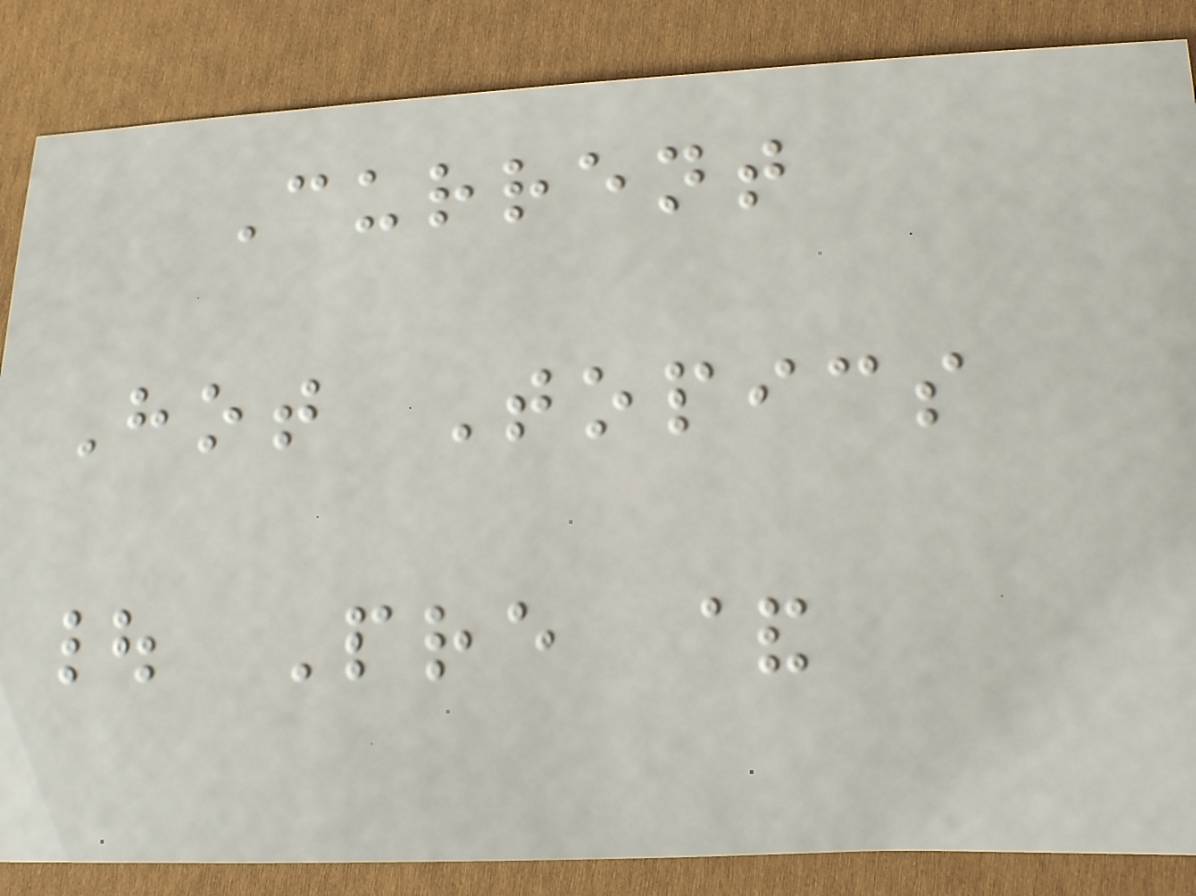Current
Hot Topics
| Pre &
